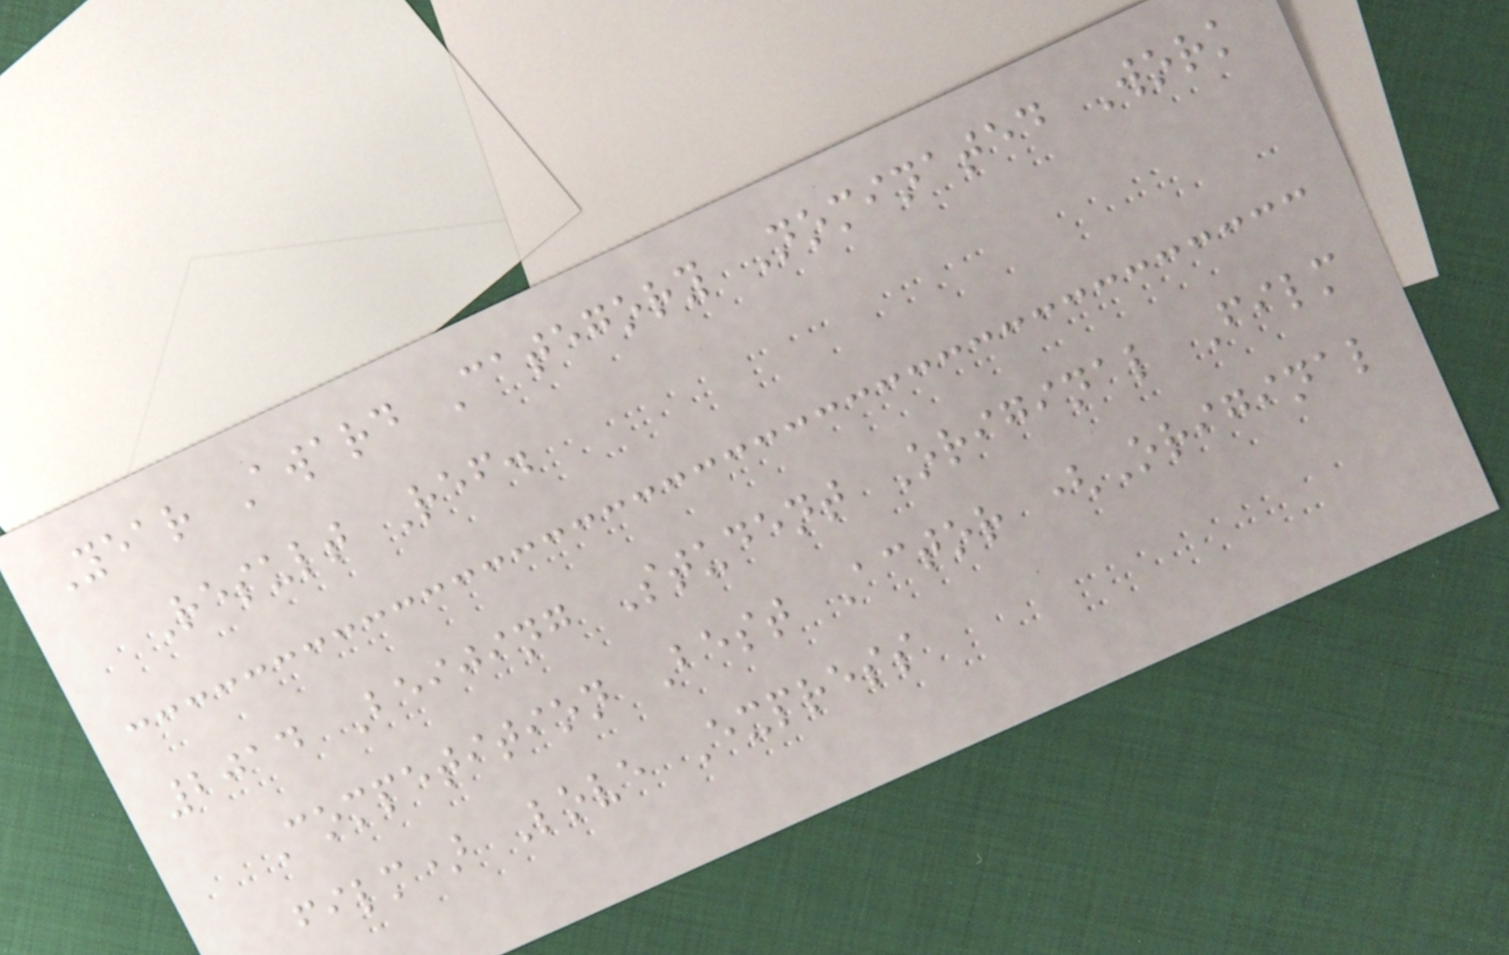Year Award Category Nominated Work
Result Ref.
2014 Beijing Student Original Film
Competition Best Actor (Original
film) Love Express
